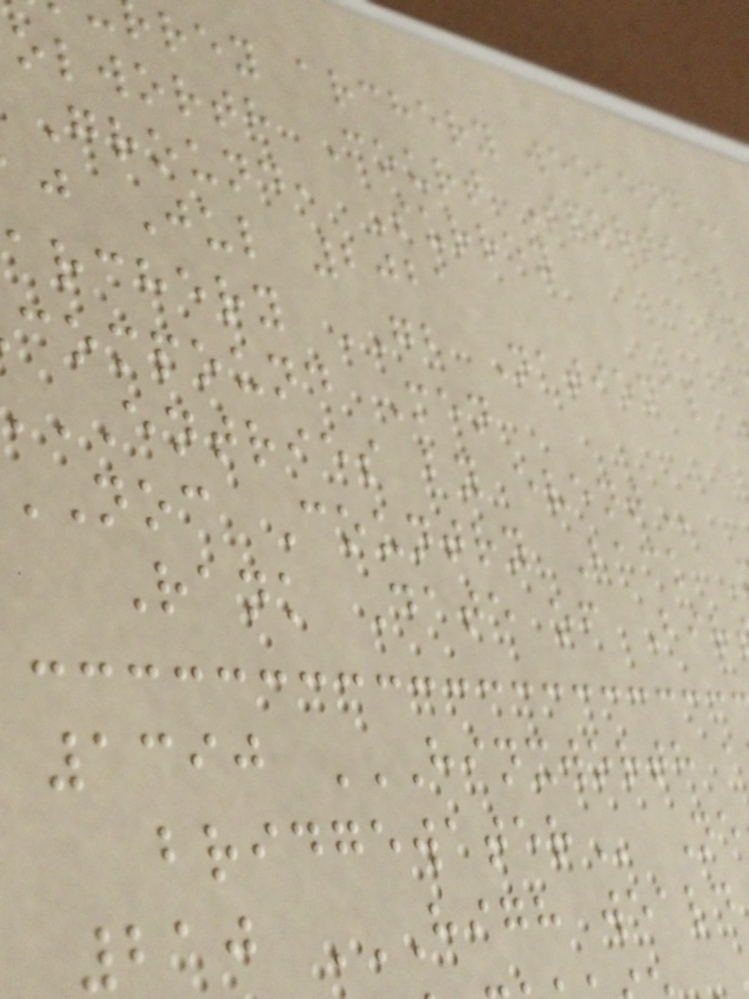rey archery
olworth Court Sports
Ground, Surrey
j Jul 2021
archery GB National
compound Men
ENTRIES by
noc Country Back
Rank Date of Bir
